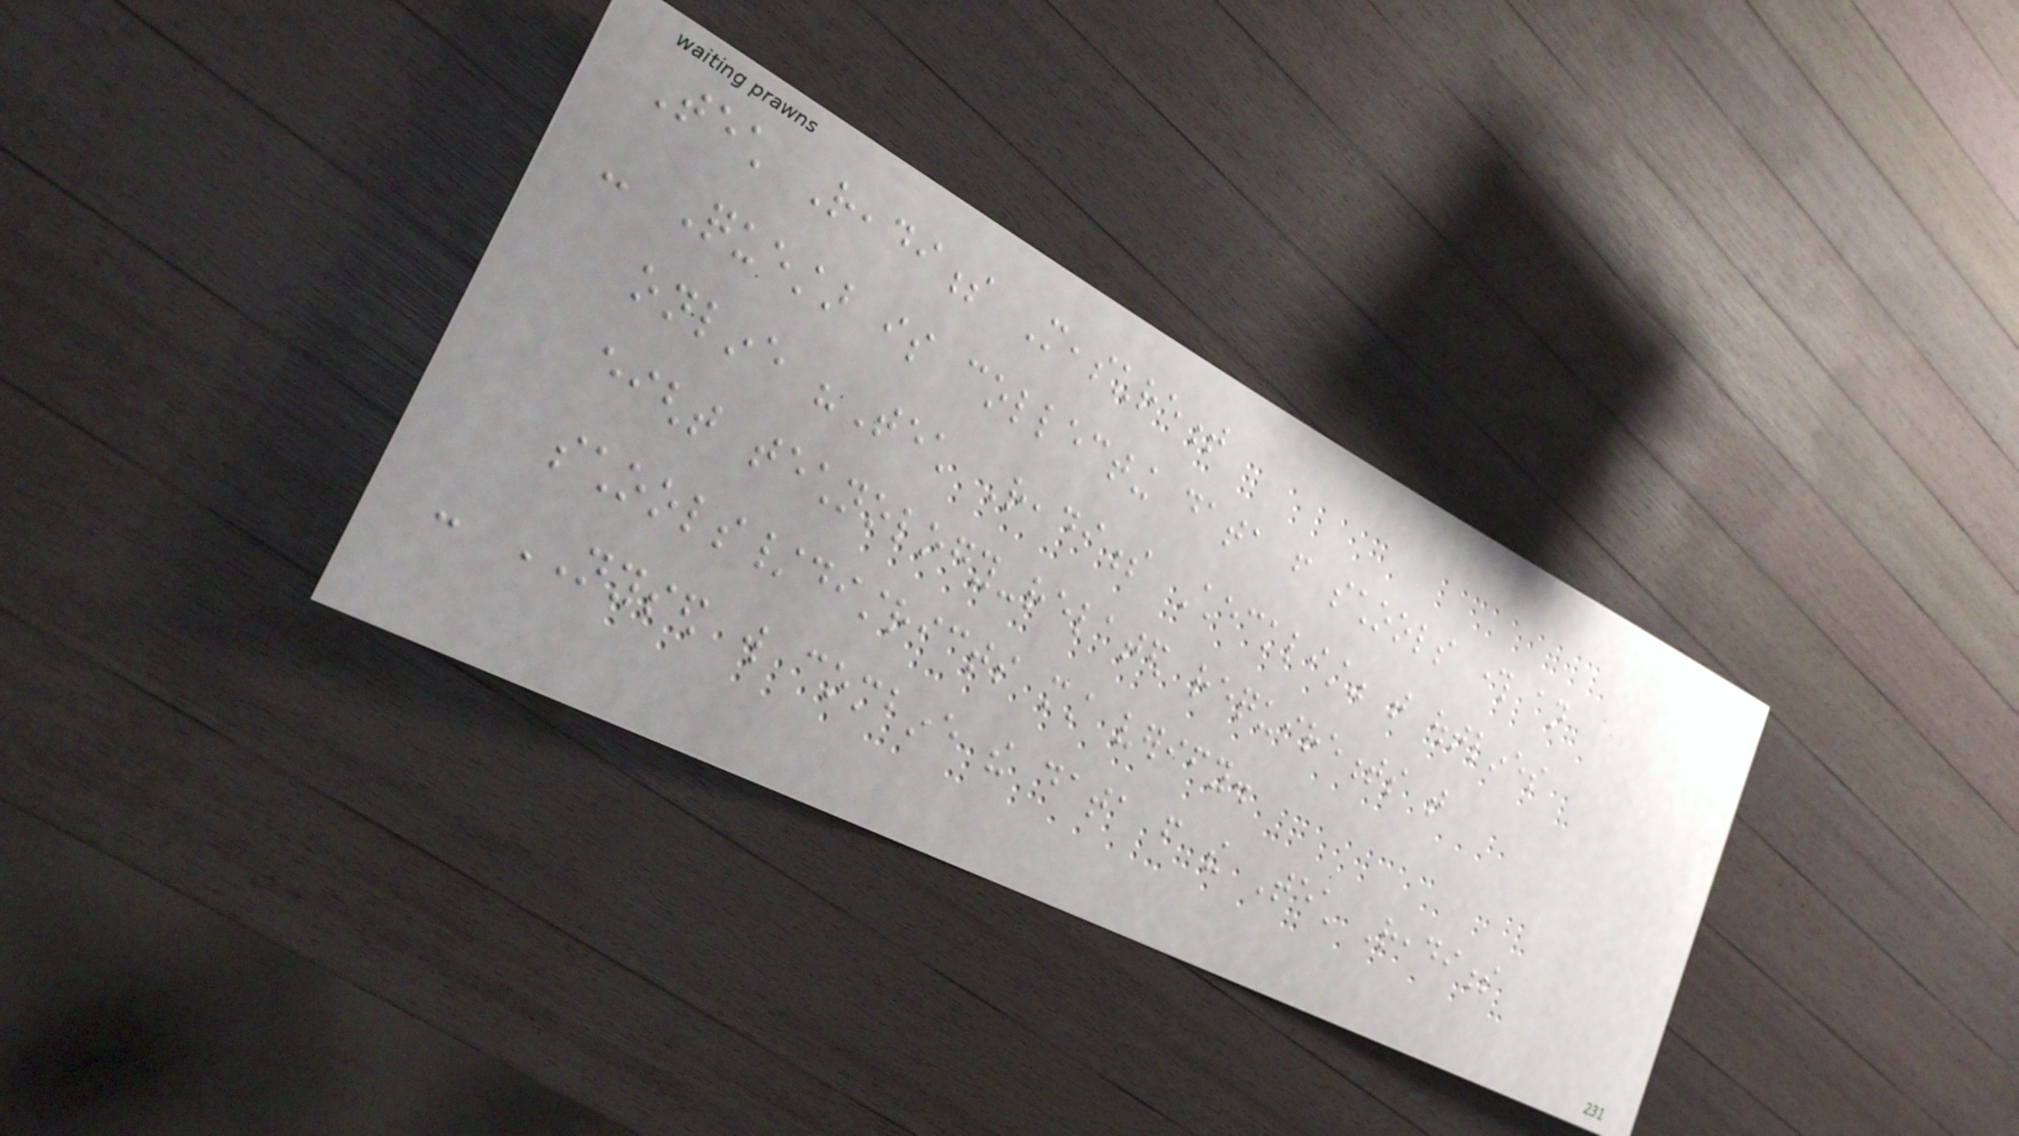Tech Readiness Measurement
- Questar is collecting data from schools through an
online "Tech Readiness Checklist" that outlines
eight technology-related requirements that
schools/districts must verify.
- NYSED will combine the data from the Tech Readiness
